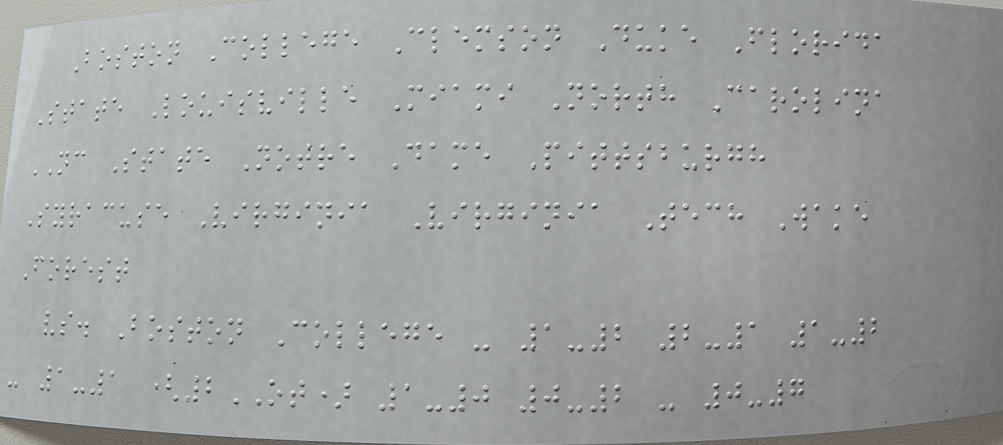Boston College Clemson Duke Florida
State Louisville Miami North Carolina
NC State Notre Dame Pittsburgh
Syracuse Virginia Virginia Tech Wake
Forest
vs. Boston College - 1-2 2-1 1-2
- 1-1 (2OT) 1-0 0-2 - 0-7
